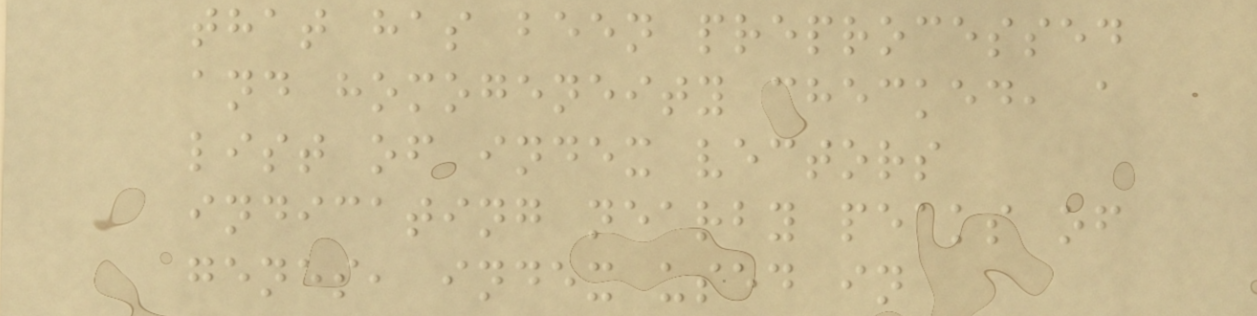that has been preprocessed
and homogeneity checked, a
list of index vectors
indicating nearby peaks of
genes, index used in
